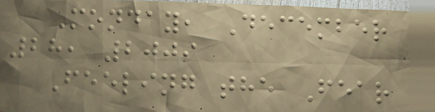Monday, December
28, 2009
Feeling the Fear
